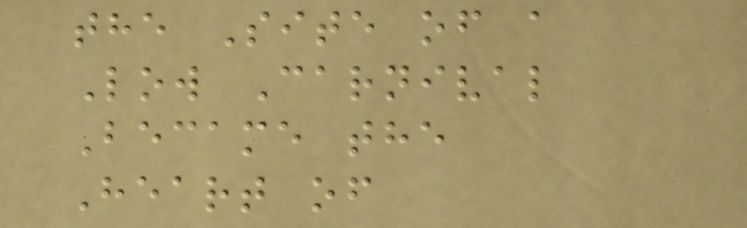the Site of a
Low Carnival
Became the
Heart of
